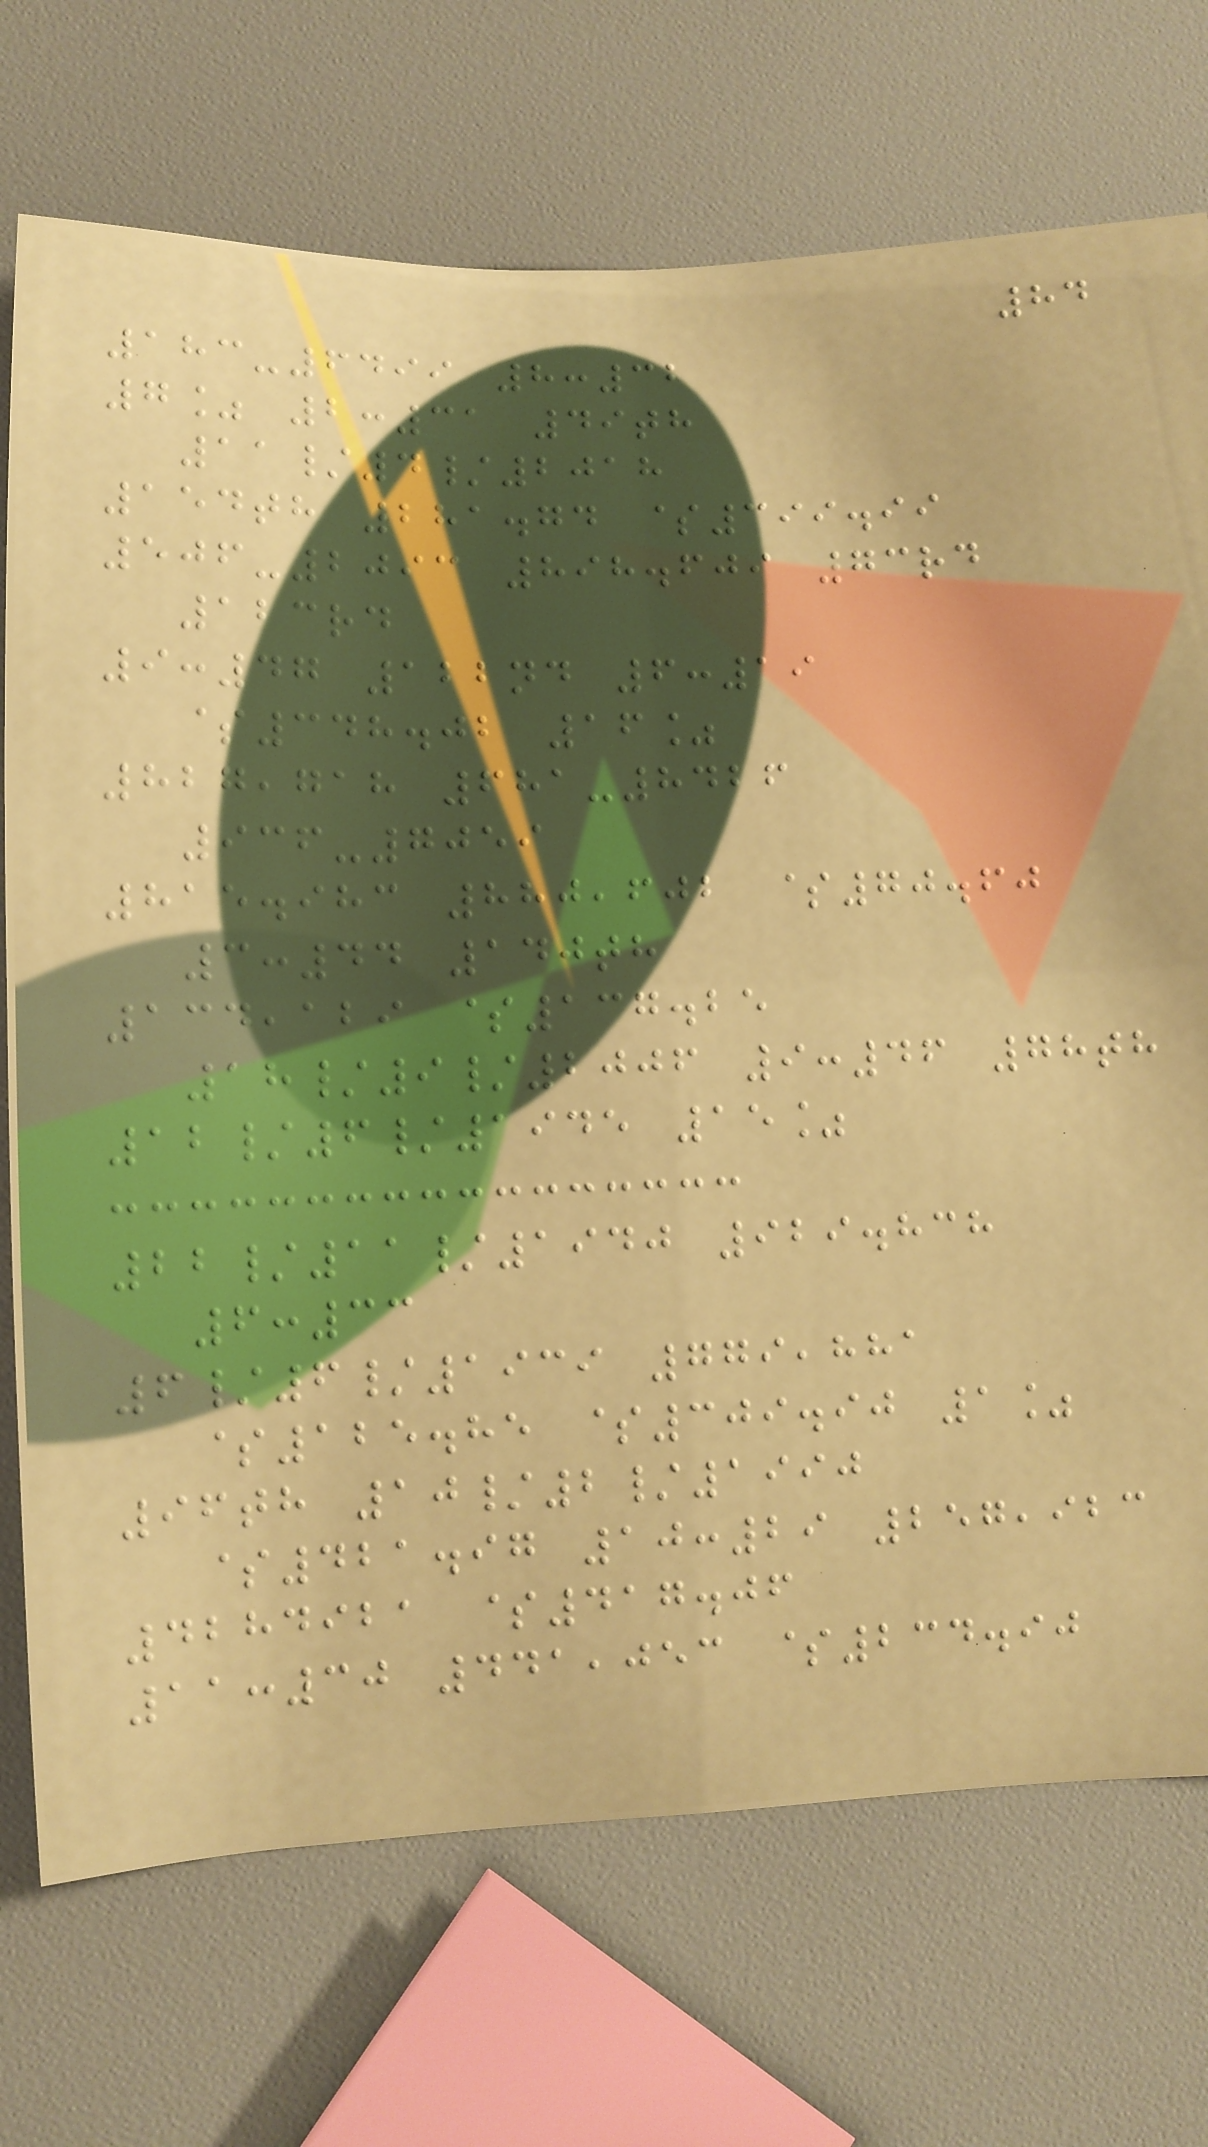84
183-6499 8:32
7% 2:31 49th
11/4/2018
154th 281.74 $399.99
506-2093 898.609 73rd
123rd
9:47 122nd 6:19
$348.02 16%
827,718 681-8426
936-7059
815.983 880,602 $70.60
3:44 140th
134,129 $137.25
18/9/2006 9:46 78th
12/6/1945 15%
22/11/1940 929.838
6:33
6/6/1939 779,881
$125.85 $309.90 1%
96th 10/2/1990
$421.97 10:29 257,923
4284921 $417.06
11:30 441,053 $234.90
